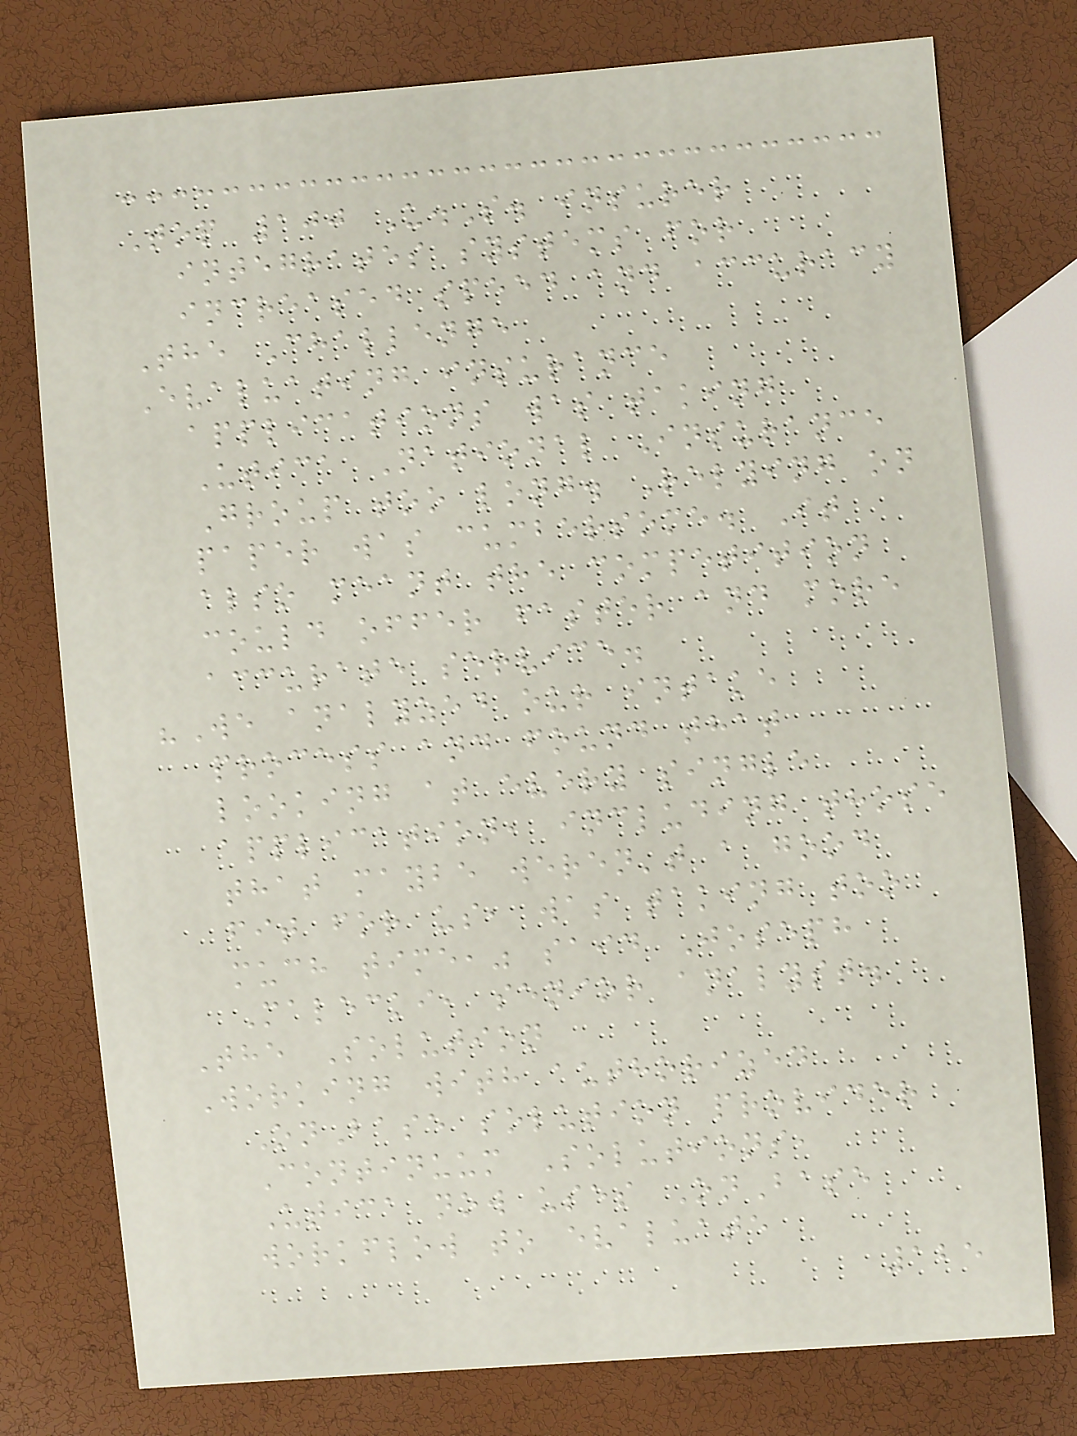Top 100 U.S. insurer
integrates systems for
increased speed and accuracy
The Challenge
Evaluating insurance
applications was taking
Utica National Insurance
Group too long. Relying on
paper was cumbersome. It
also meant the competition
could offer faster and more
accurate service.
"We analyzed our intake
process and found that
looking at every single
application, including those
that maybe weren't a good
fit for us, was taking too
much time," said Joseph
Malecki, senior analyst.
The Solution
Working with authorized
OnBase solution provider
Continuum Solutions,
Utica now uses OnBase
workflow to evaluate
125
